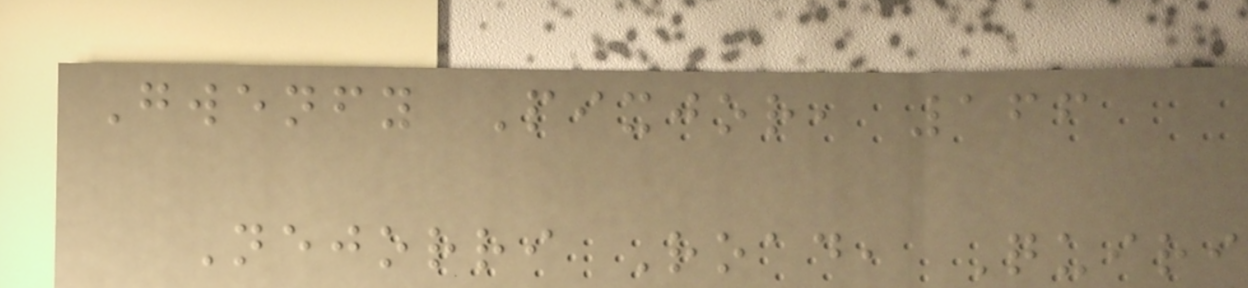Gwenfy Pixjor, 166
Nejorri Road, Quiri
